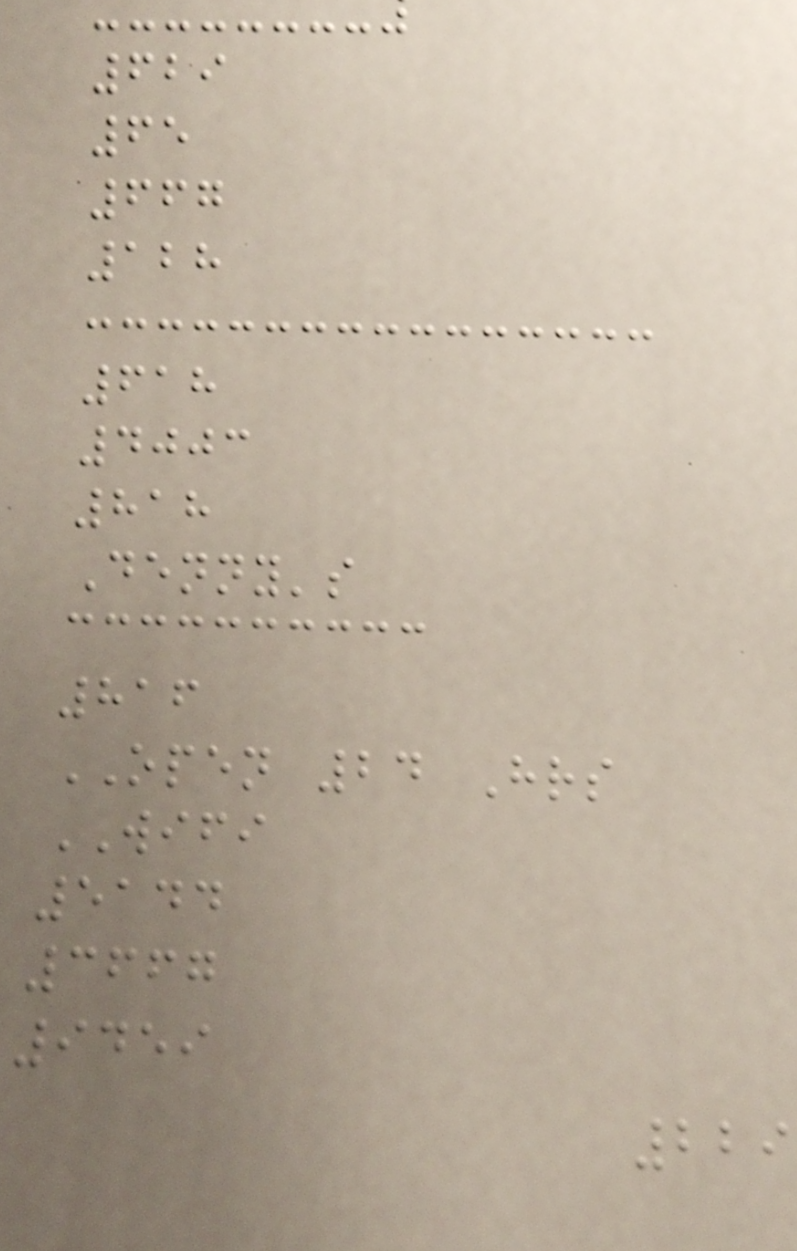629
65
667
128
618
4003
818
Denny's
816
OPEN 24 Hrs
WIFI
5144
3667
9459
229
